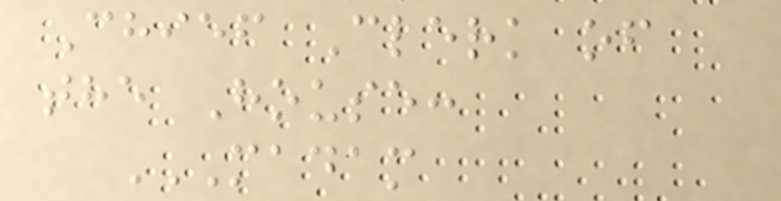Chief Clerk of
the House:
MADAM
